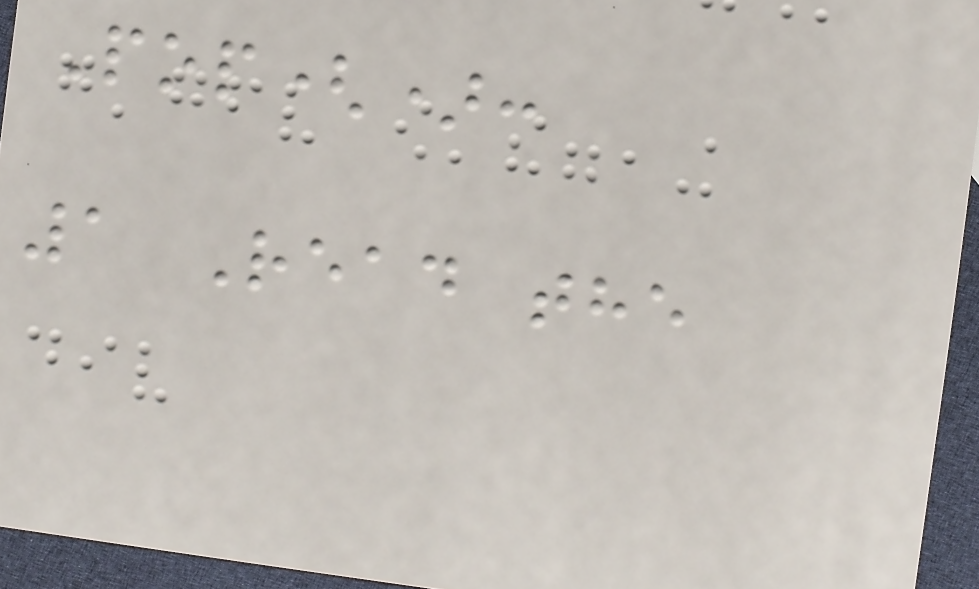Pop():
1 Read the
